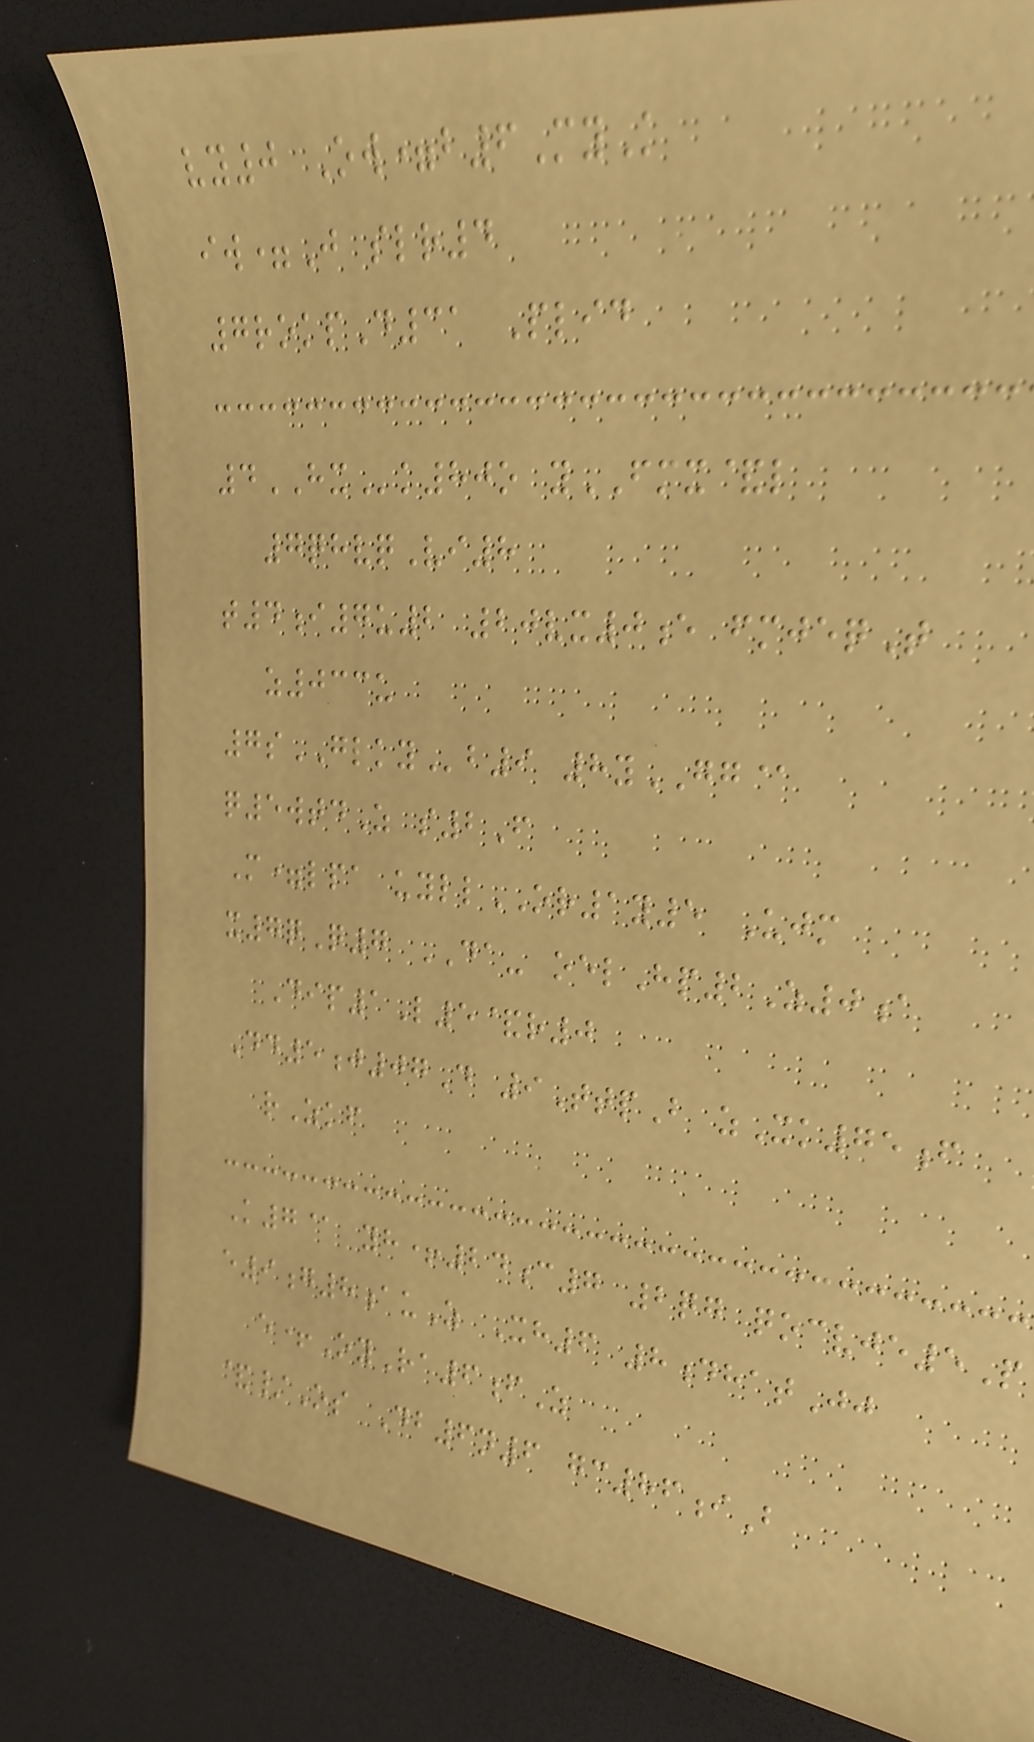vy0 Ow=b6MyK
iw=J slr4
7rokpD31 Plid
4HXk80o yFMX&l
7qhvqVi8
t4i7u2 20vx0e fmjeqT
z033u
7sGLKYb9 8yGG@
q5wtdZ s2F
M=lpa uyllOR1y5 Ujm
x7qQ7 DA- oelHp2Z0a
Dip1L5&r0
Dd5j07D 9TtpB zXk75f
rZkf
K7@ yh+24c7 2qg qocvje5P
e9g8auZ Xh6 8dhatJj
e+OyRa6fZ
&/Os Db6n6 gc86iB
